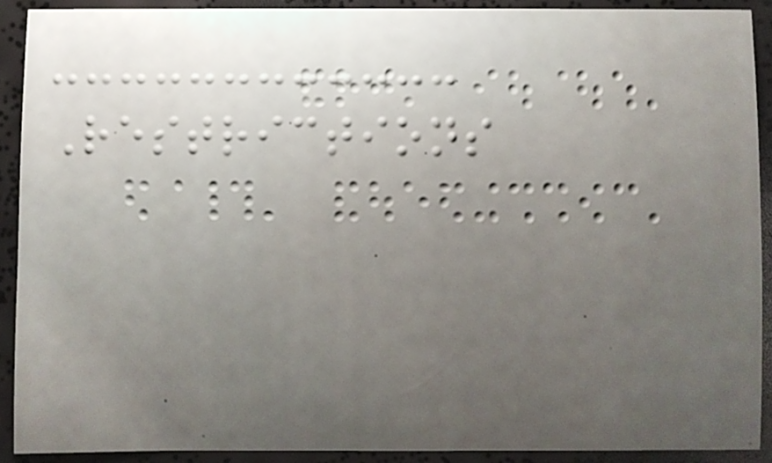Restrictions
